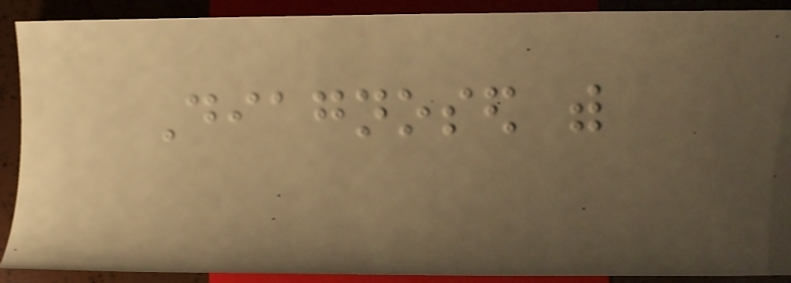Diagnosed with
